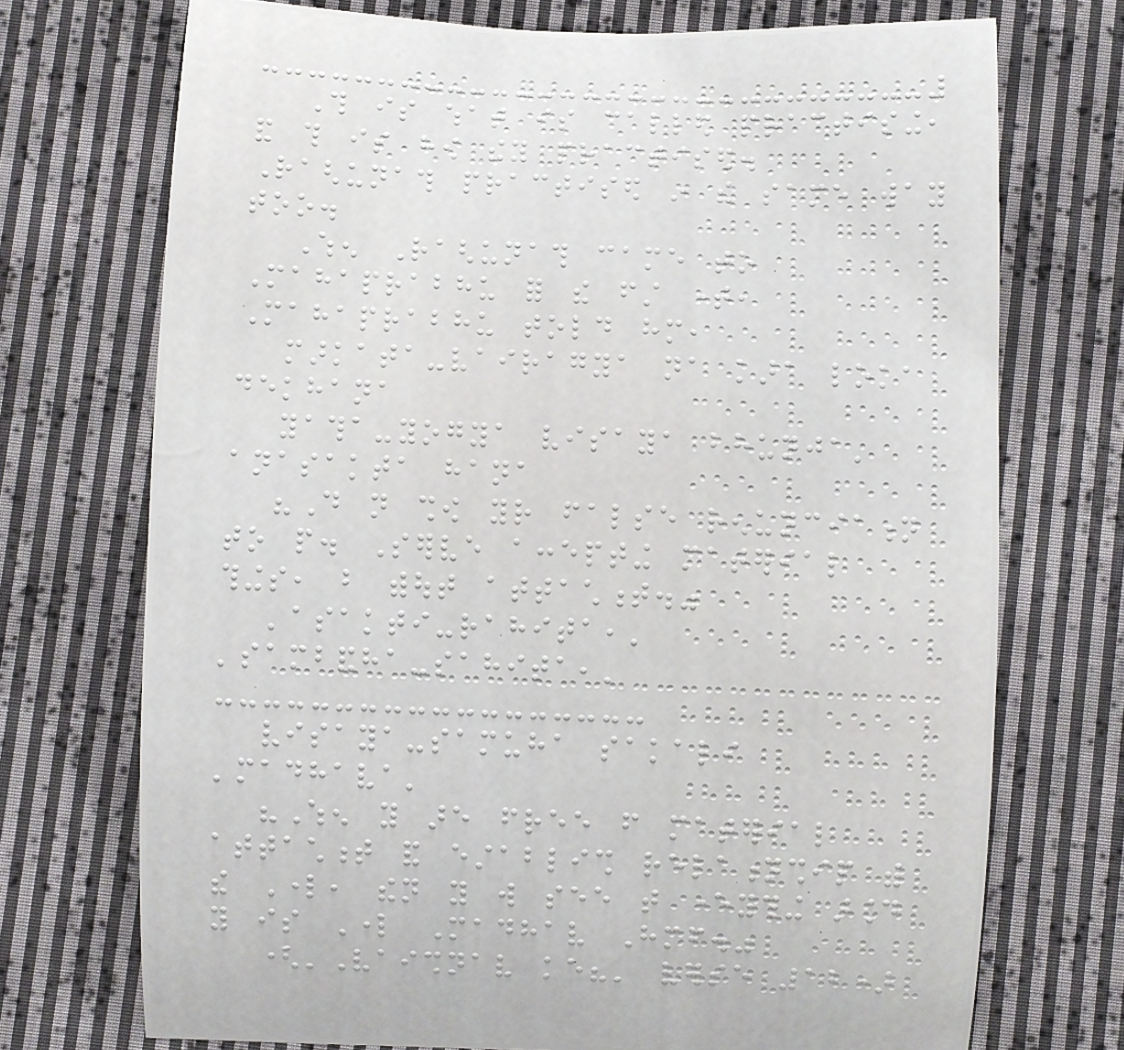This is what is called practising,
and this is how they practised.
Raghunath practised in the same way
too.
When Raghunath came to
Mahaprabhu for the first time,
Mahaprabhu told him,
markata-vairagya na kara loka
dekhana
yatha-yogya visaya bhunja'
anasakta hana
"Do not show your false renunciation
to people. Serve accepting material
things, but without attachment."
'asakti-rahita,'
'sambandha-sahita,'
visaya-samuha sakali
'madhava'
"When you are free from material
attachment and establish relationship with
the Lord, then you will see that everything around
you is Lord Madhav Himself."
('Vaishnav ke?' verse 12)
